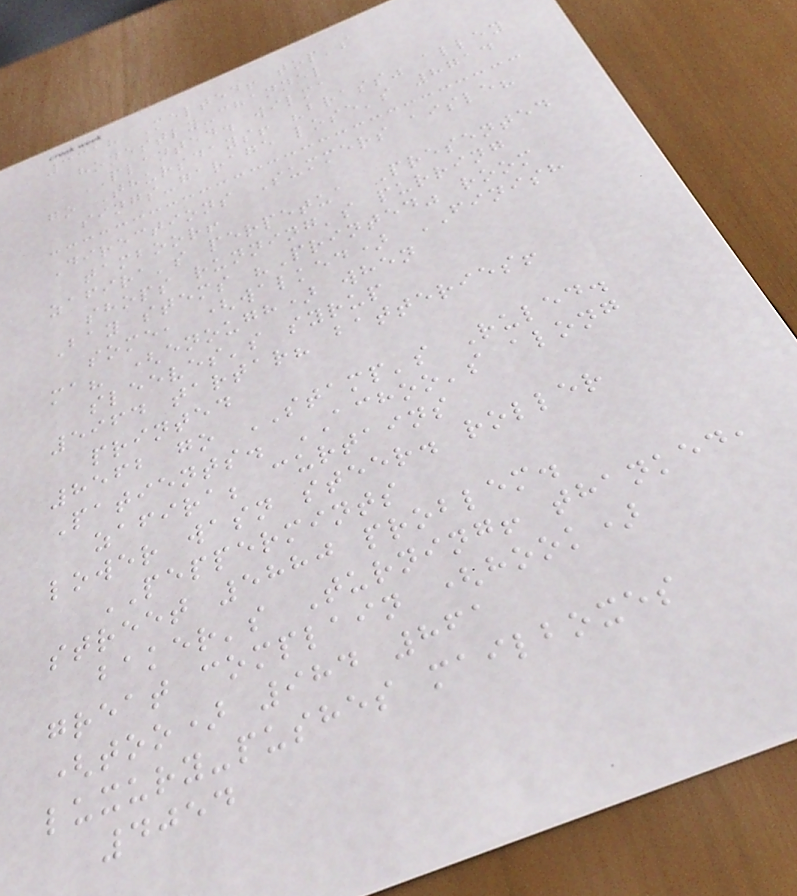3318 Melted! top's
honestly-channel
PLANTED. wilma
go Thursdays! "brass" alley
sings-garage lose's 8714
Directions Summers aisle?
tamboor!
zafira's perpetua Presented
shops running's purring
Bay stems "Printed" room
some, (walked) FINISH
ma? (enough) when
sleeves's syrup
5964 tartar? batteries!
printed
8562 go STAMP's Ruled.
Patients. ACHOO's along
zafira; curtains
lower wasn steer. roller
PEPPERMINTS
street 5880 problem.
baker's Turning! thanked,
great complain (hook)
(too) 984 861
luxury-pushes mailboxes
4054
